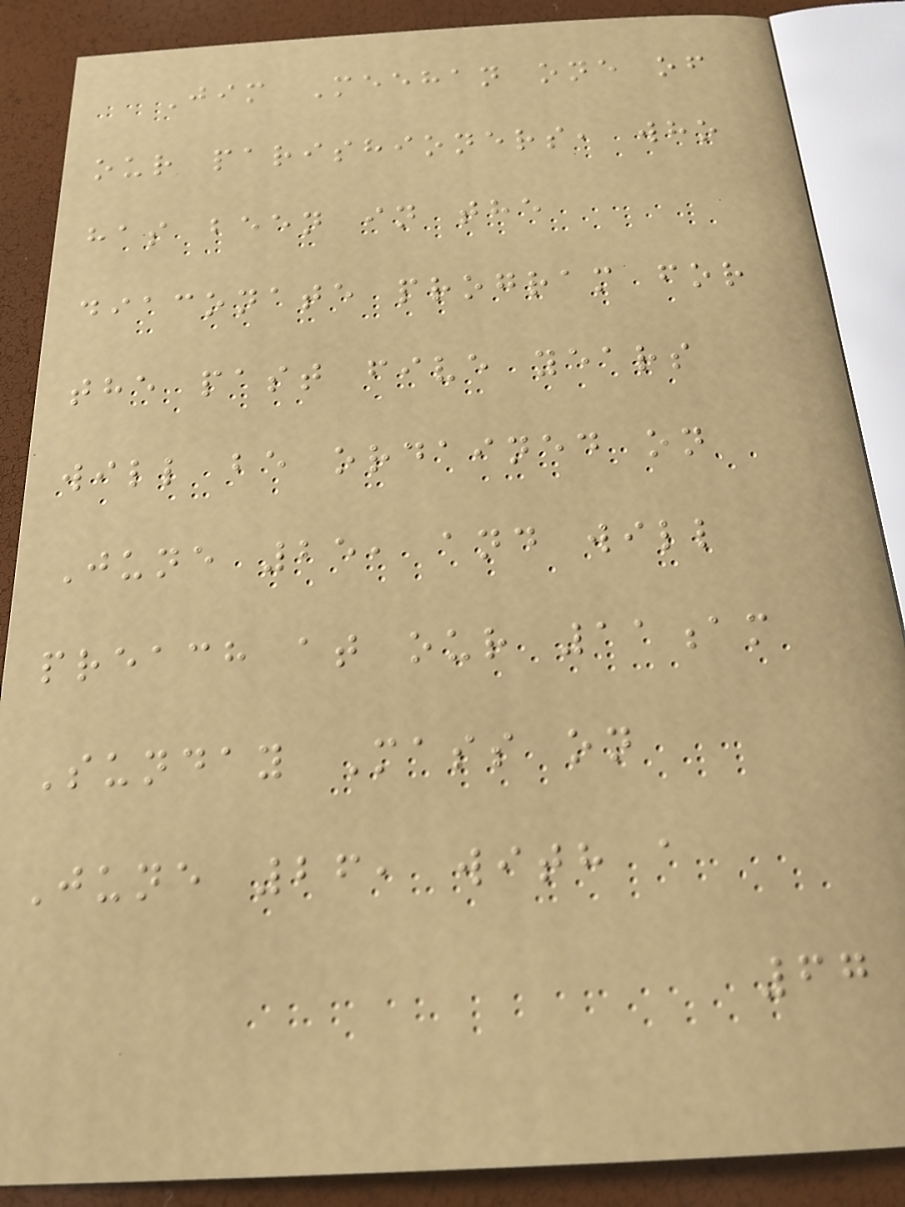Jim Meehan one of
our parishioners, who
has been in the
diaconate program for
the past five years
will be ordained on
June 25, and will
preach at our 11am
Sunday Mass on
June 26, with a
67
